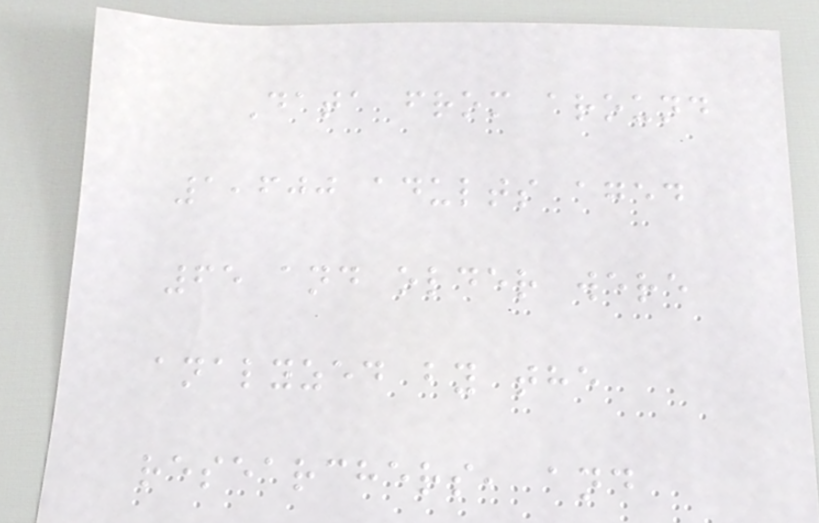Data from around
1,600 adults aged
65 and older were
analyzed by the
researchers, and
